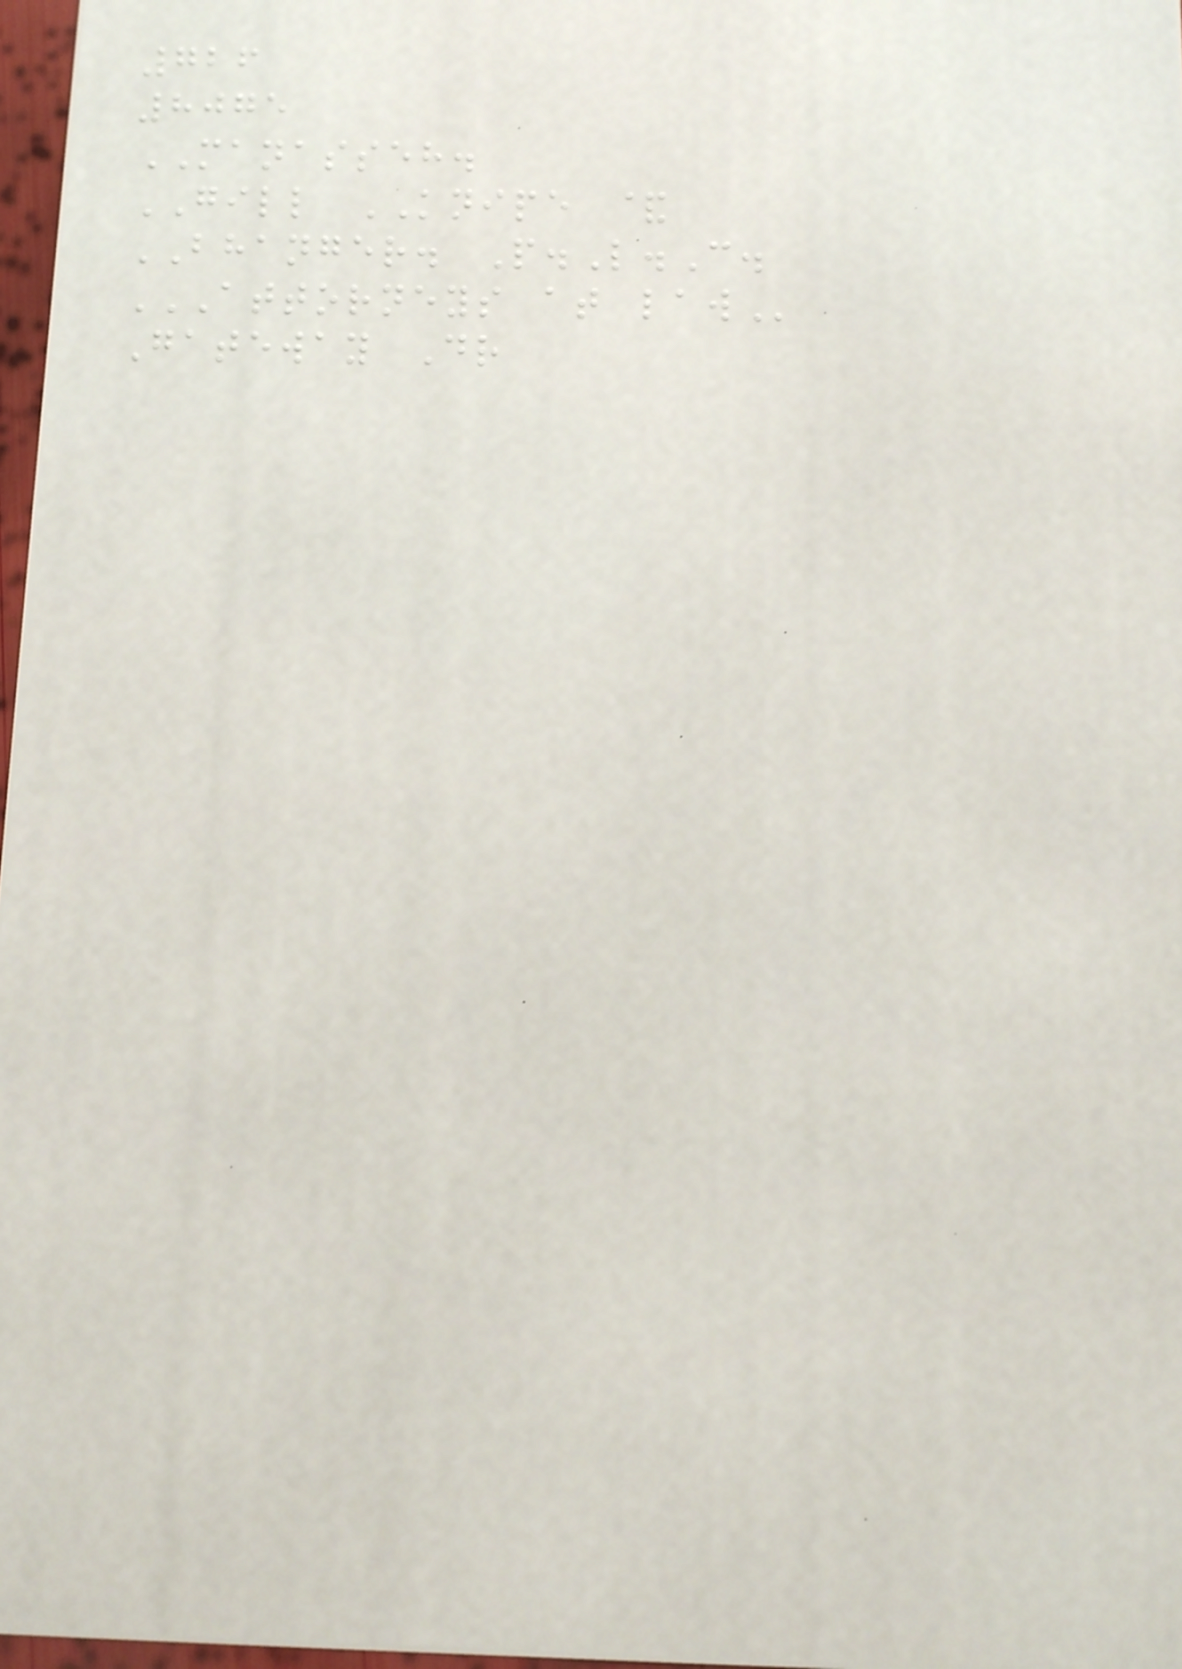726
8075
MANASSEH.
GILL KNIPE &
BHANGER. P.L.C.
ATTORNEYS AT LAW
Gateway Dr
